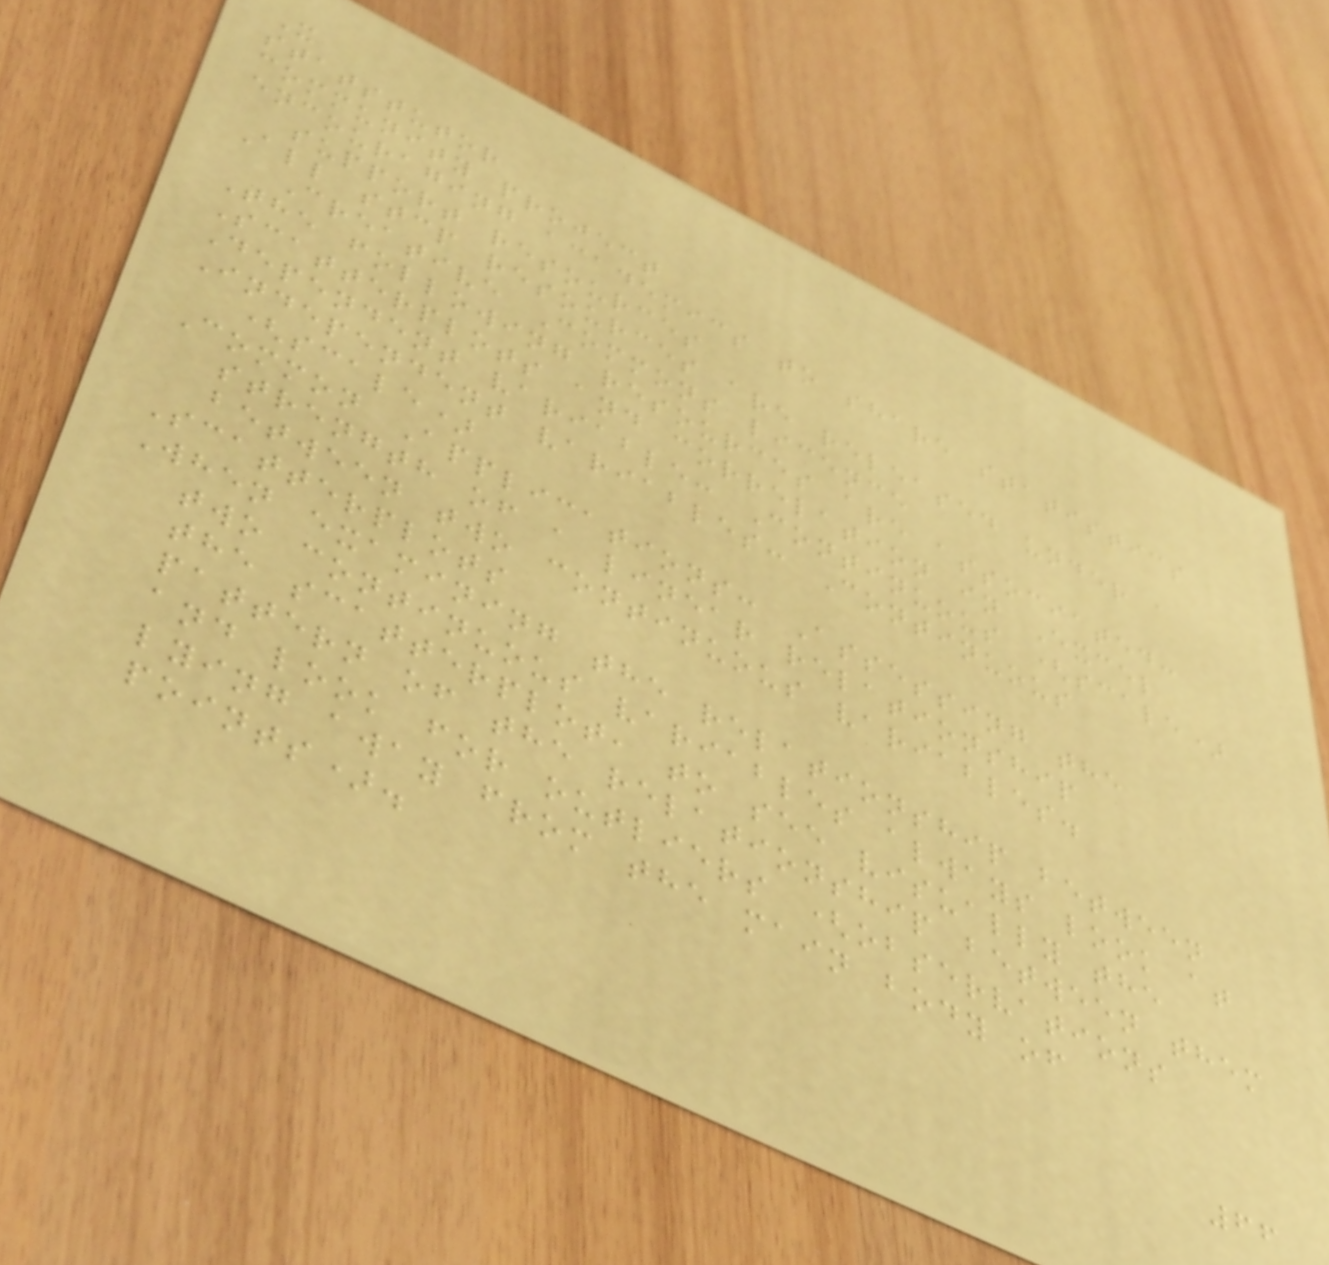X
statstutor
community project
encouraging academics to share statistics
support resources
All stcp resources are released under a
Creative Commons licence
The following resources are associated:
Scatterplots and correlation in Excel
Dependent variable: Continuous (scale)
Independent variables: Continuous
(scale)
Common Applications: Assessing the
strength of a linear relationship
between two continuous variables.
Scatterplots
When examining the relationship between
two continuous variables always look at
the scatterplot, to see visually the
pattern of the relationship between them
and look for outliers (observations
lying away from the main body of
points).
66
